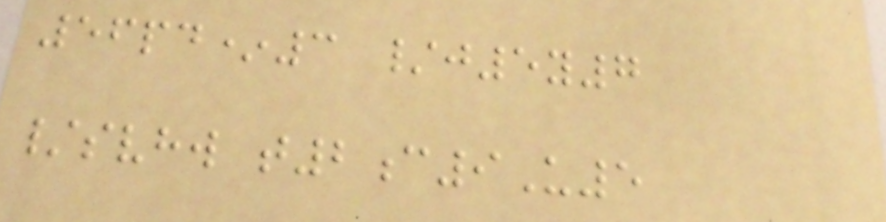56pd*3 /j5y7
/svhw t2c9U5
